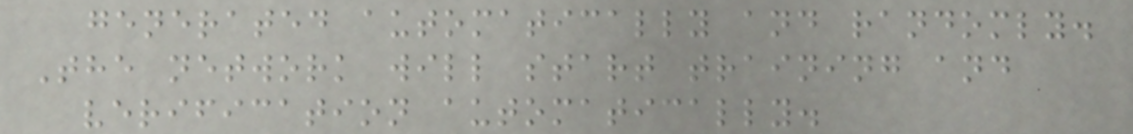generated automatically and randomly.
The network will start training and
verification automatically.
